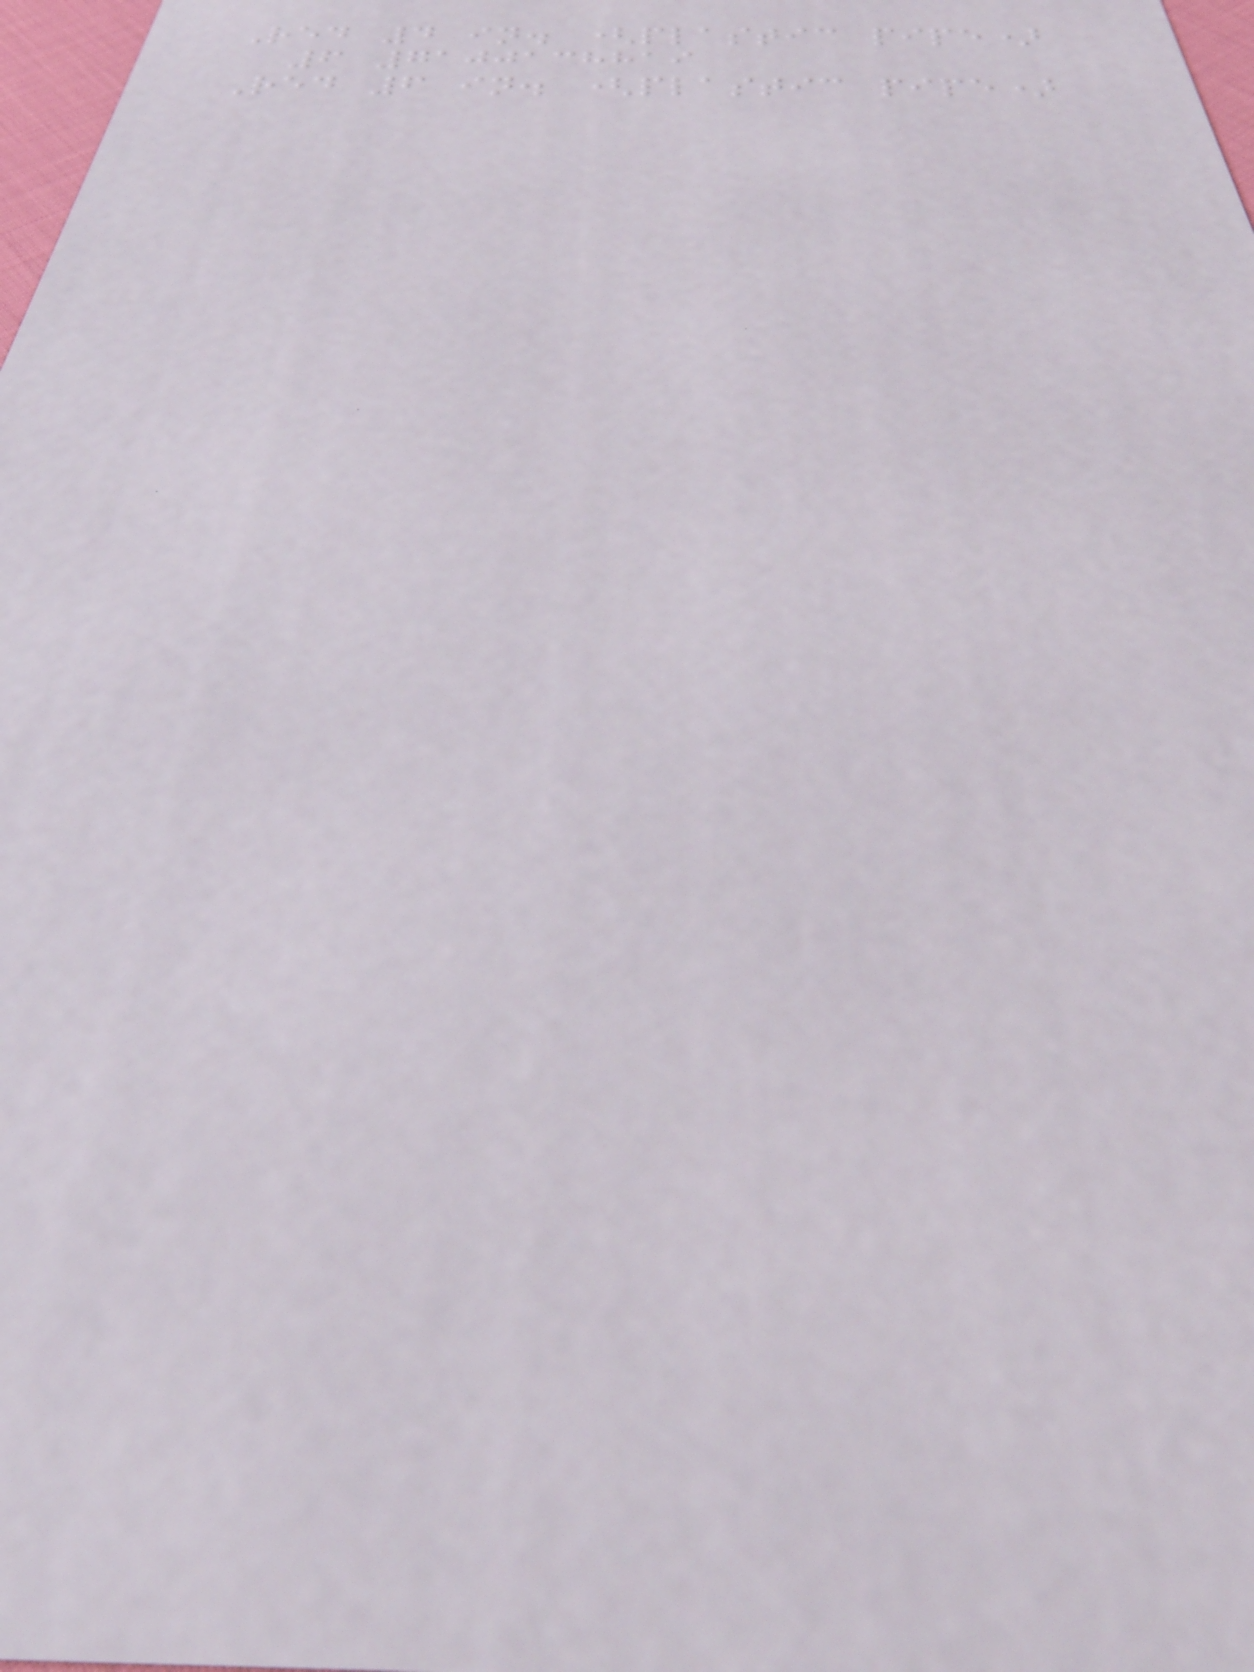Red 4 in. (plastic pipe)
6 7100138819
Red 6 in. (plastic pipe)
